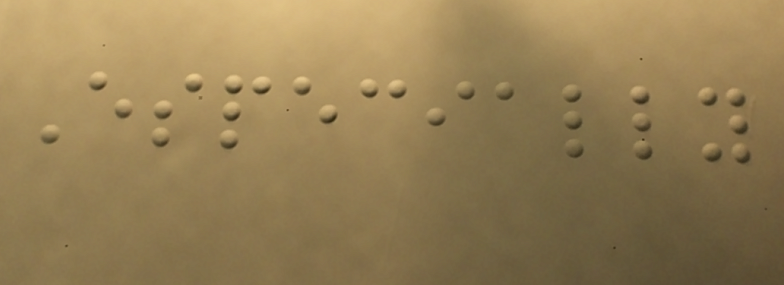Especially
